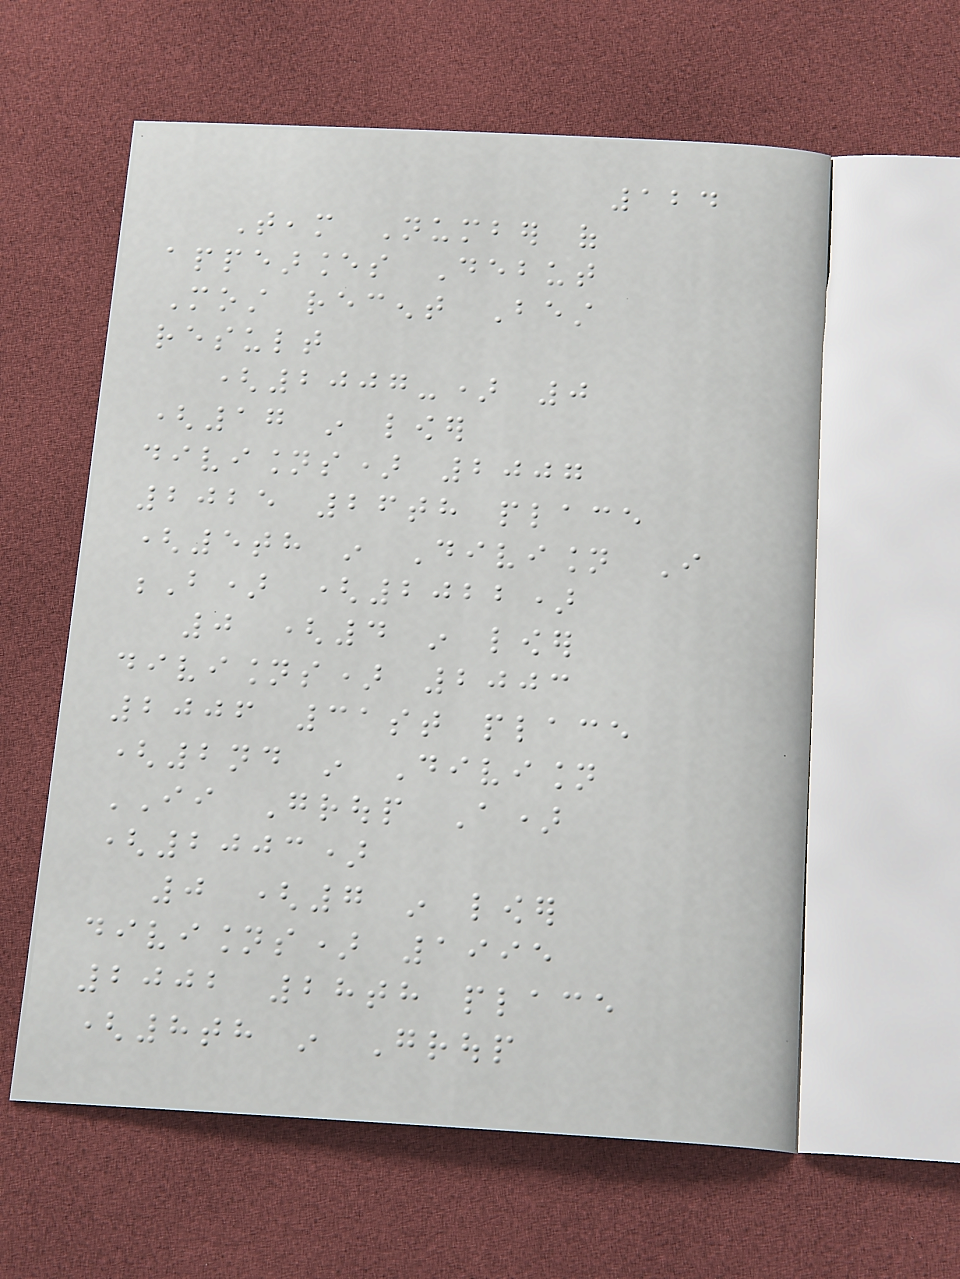124
Team Number of
appearances Debut
Most recent Best
result
(2007-) 0
(17 in lower
divisions) 2007
2025 26th place
(5th in Division I
B) (2022)
0 (4 in lower
divisions) 2003
2006 31st place
(2nd in Division
II Group A)
(2003)
0 (7 in lower
divisions) 1995
2002 28th place
(8th in Group
